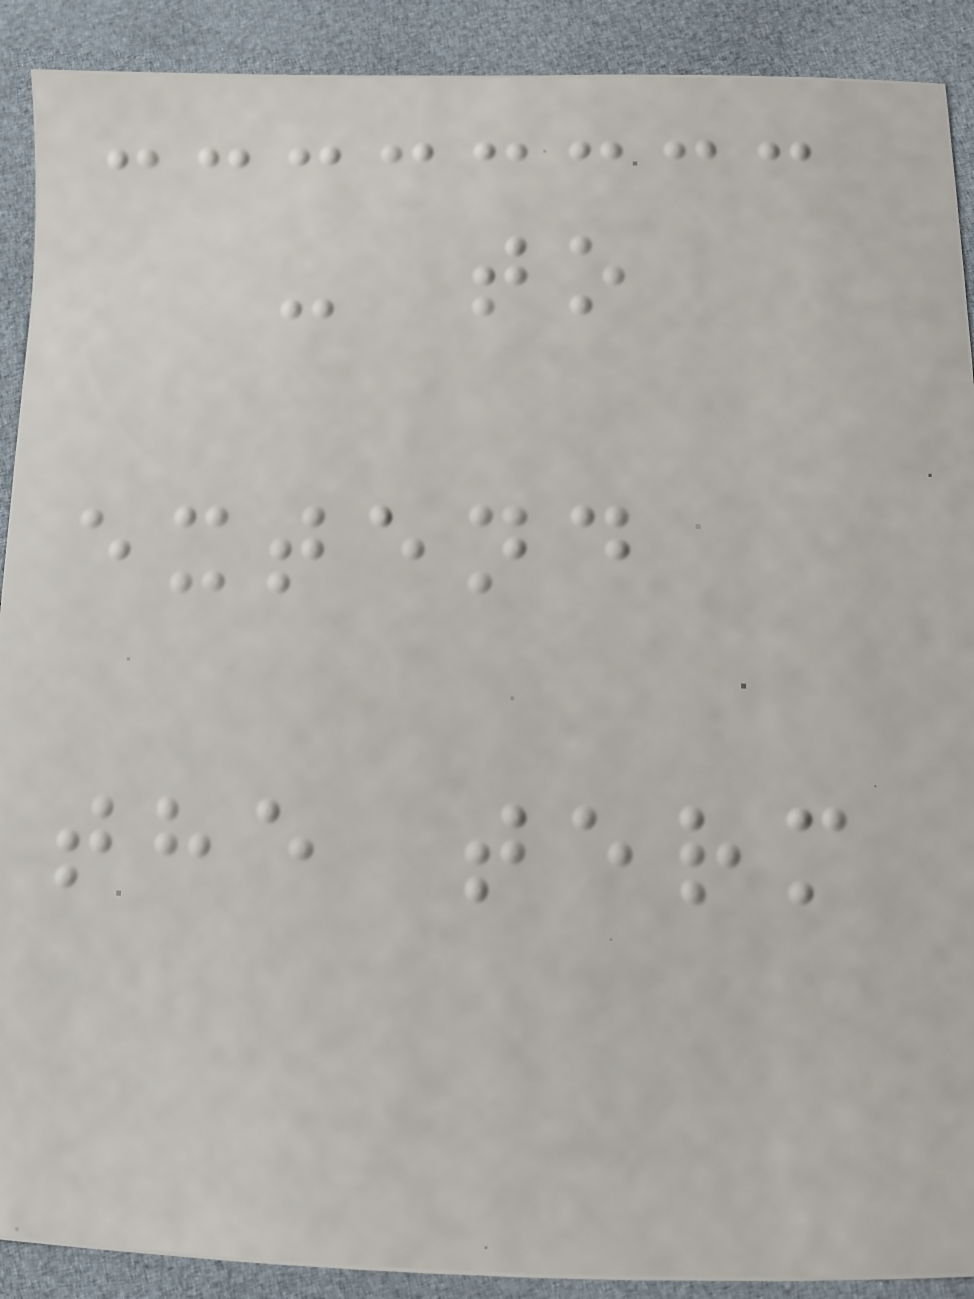- to
extend
the term
